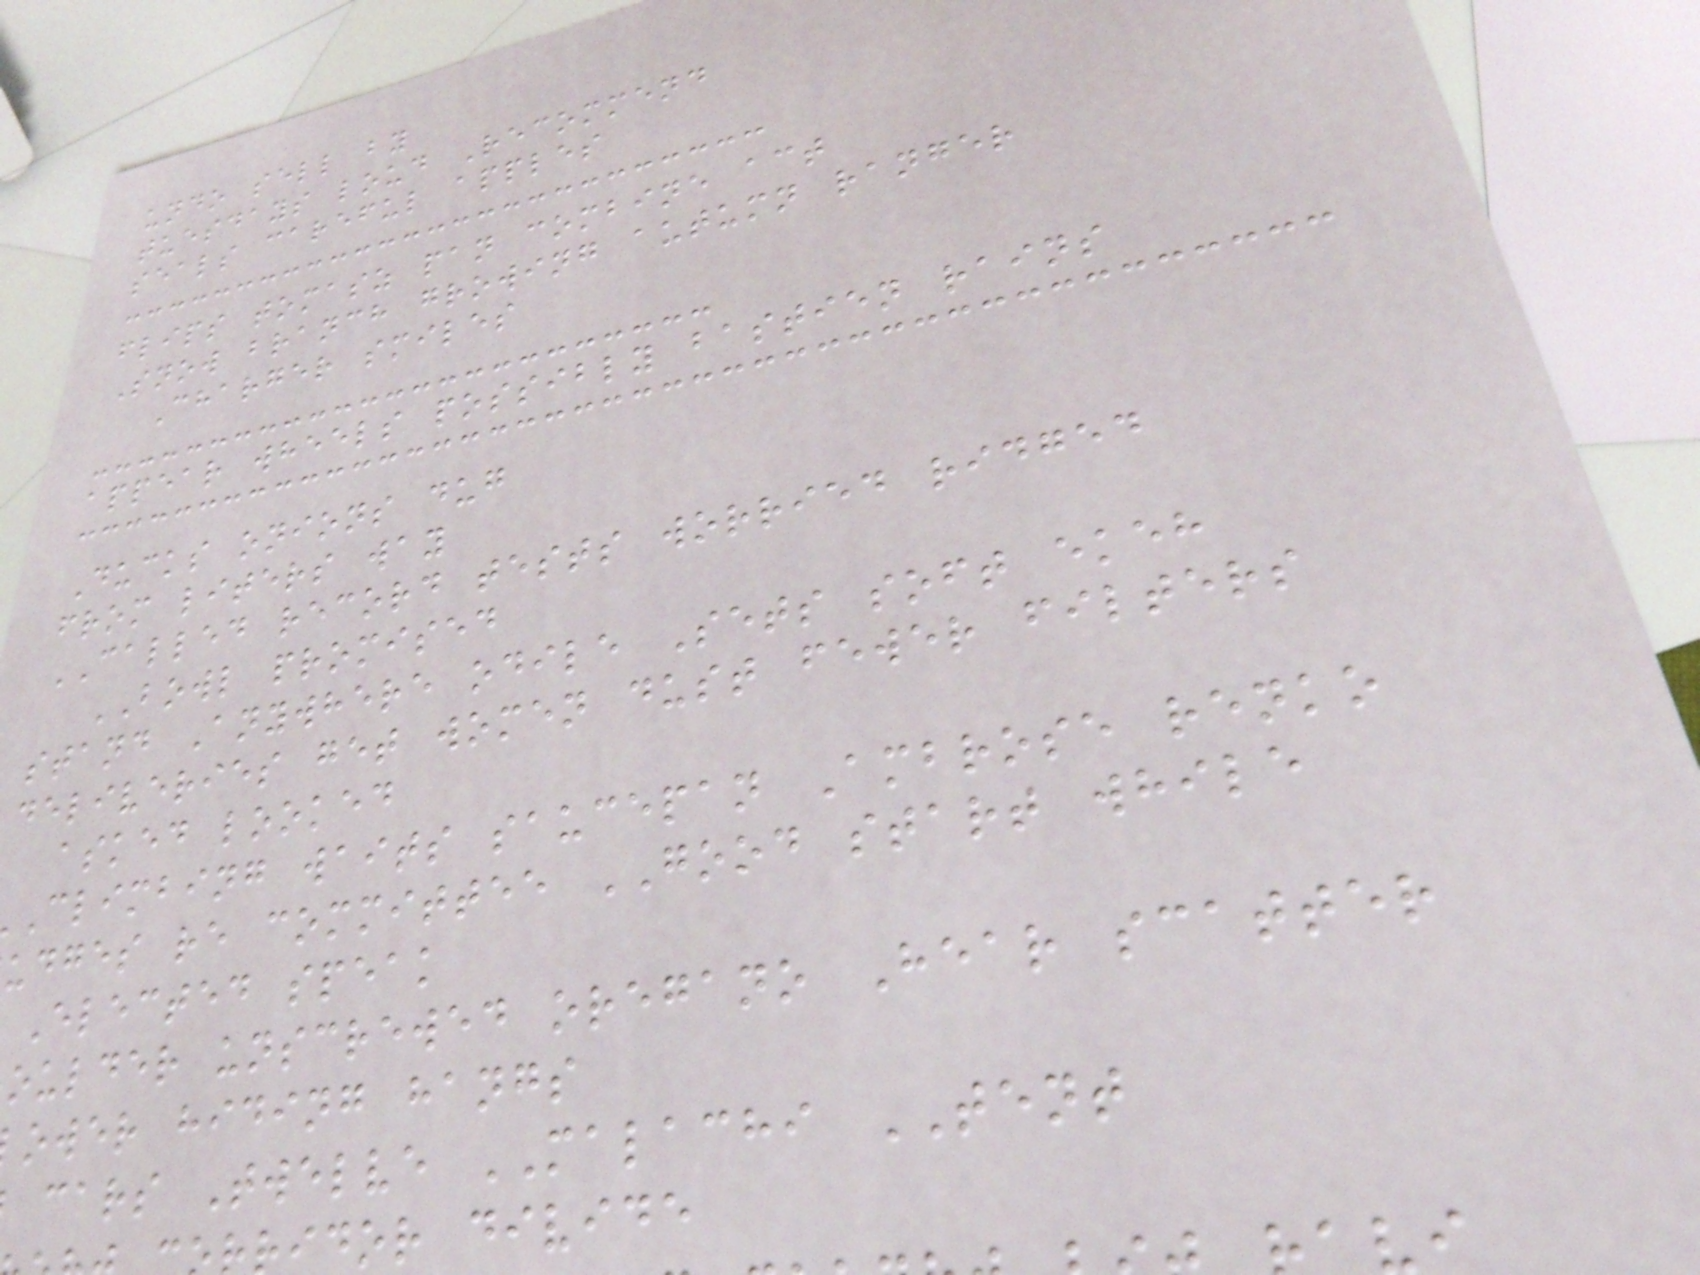undo sell by
tuesdays loud Recommend
seals careful apples
flips tomasz pan combine act
Snow branch growing autumn ranger
Charger smiles
appear wheels possibly bastien rains
Ducks onions dug
from liters way
CALLED record tests worried ridged
BOWL promised
stand Anywhere odile Sets soft ekeh
deliveries get women dust fewer filters
asked looked
climbing waits saucepan Ambrose renko
udges re committee GOOD start while
Elected speak
oulder unscrewed oregano Hear scatter
ower hiding hangs
cars Twelve MALACHI TENT
idor divide
